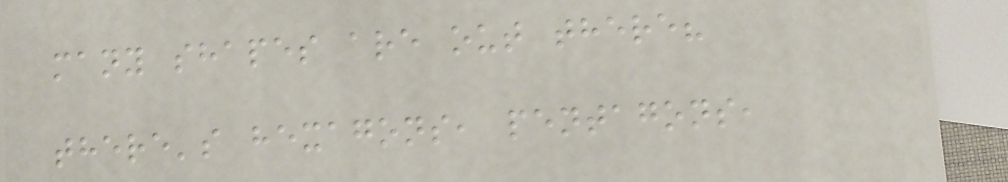many shapes are out there?
there's hexagons, pentagons,
